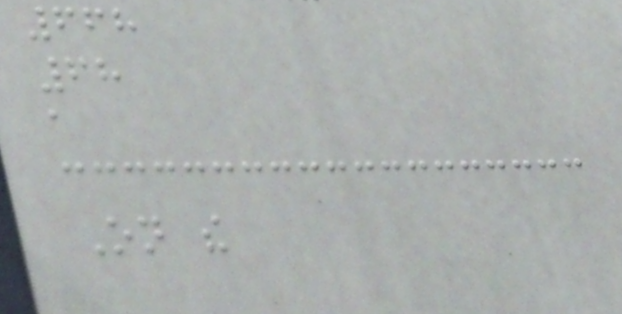668
68
a
On the
